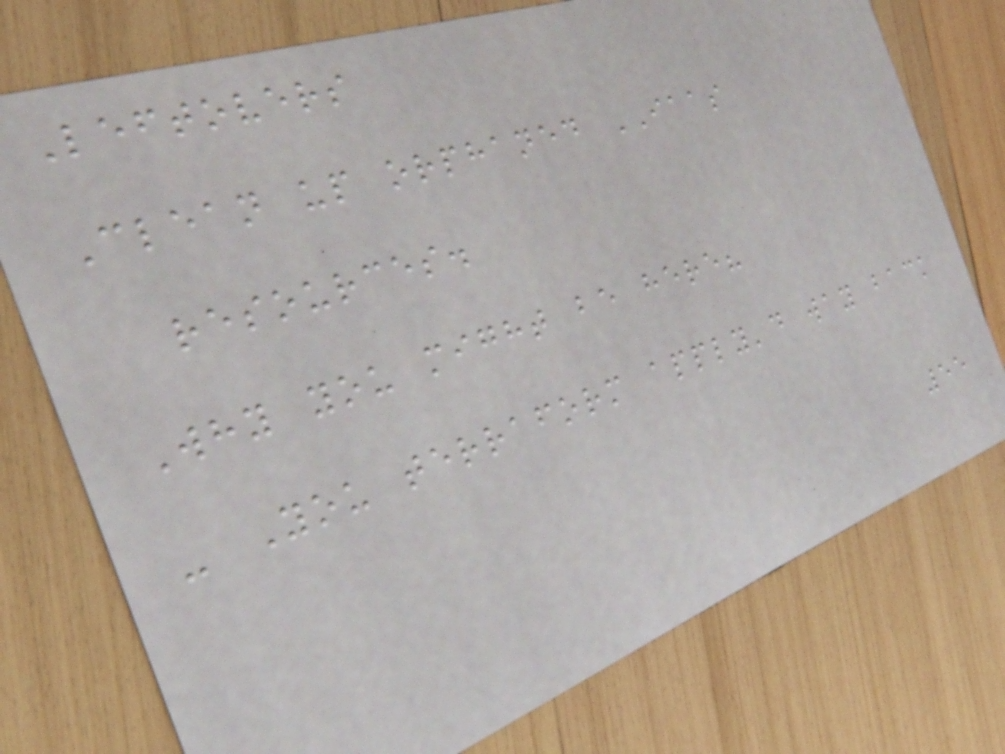Leftovers
Clean up orphaned IAAS
resources.
Why you might be here?
- You terraform apply'd way back
55
